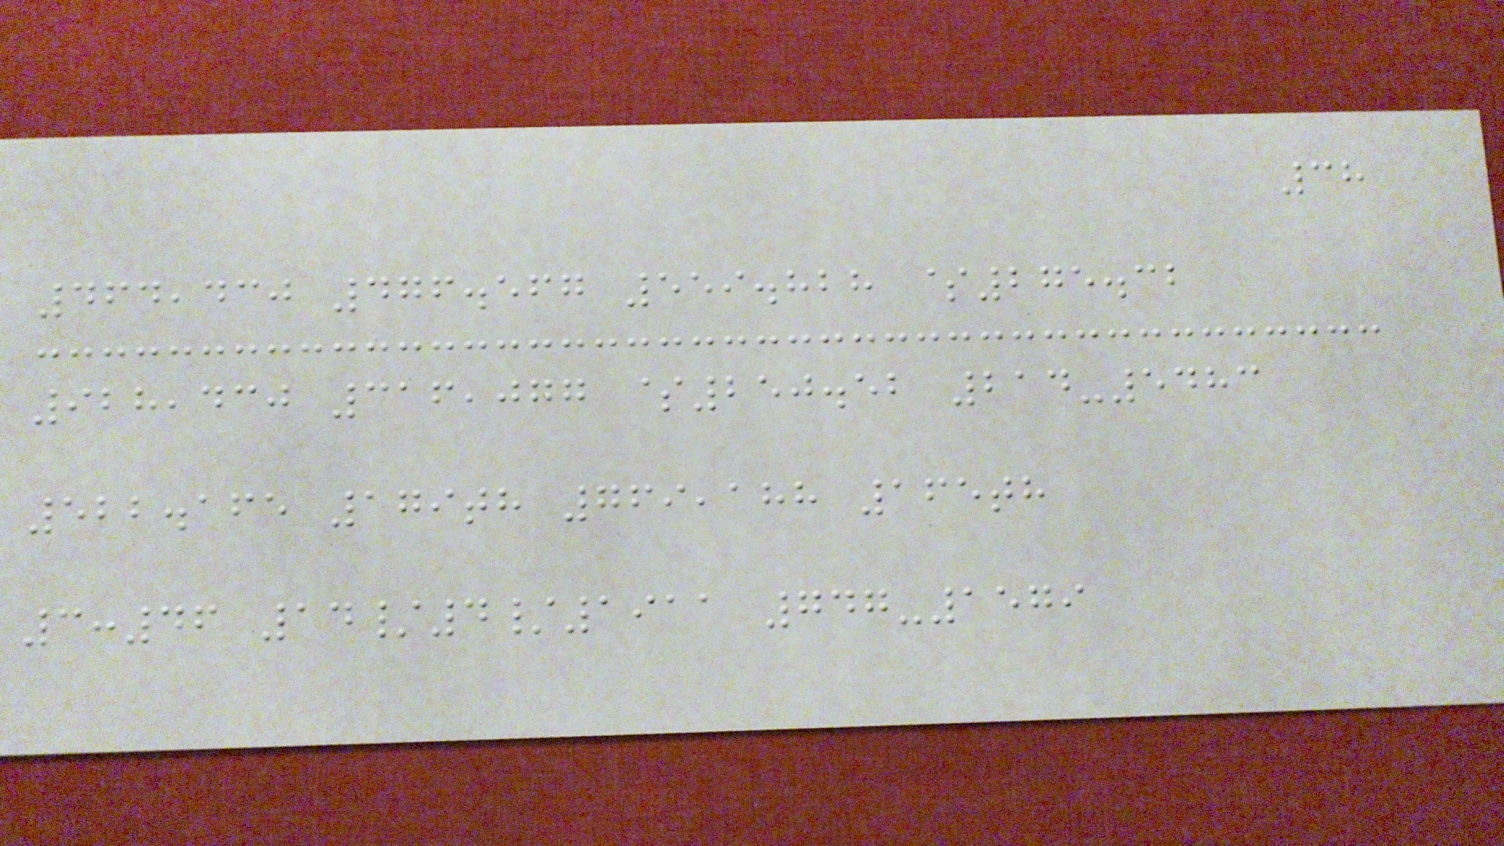38
464,430 476.567 559.828 $275.32
928,430 316,077 $250.52 214-5483
522.165 179th 769,188 165th
3:46 14/4/1911 747-1579
